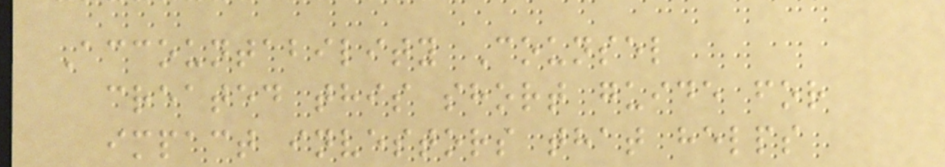Accountability Counsel
created this short guide for
impact investors that helps
